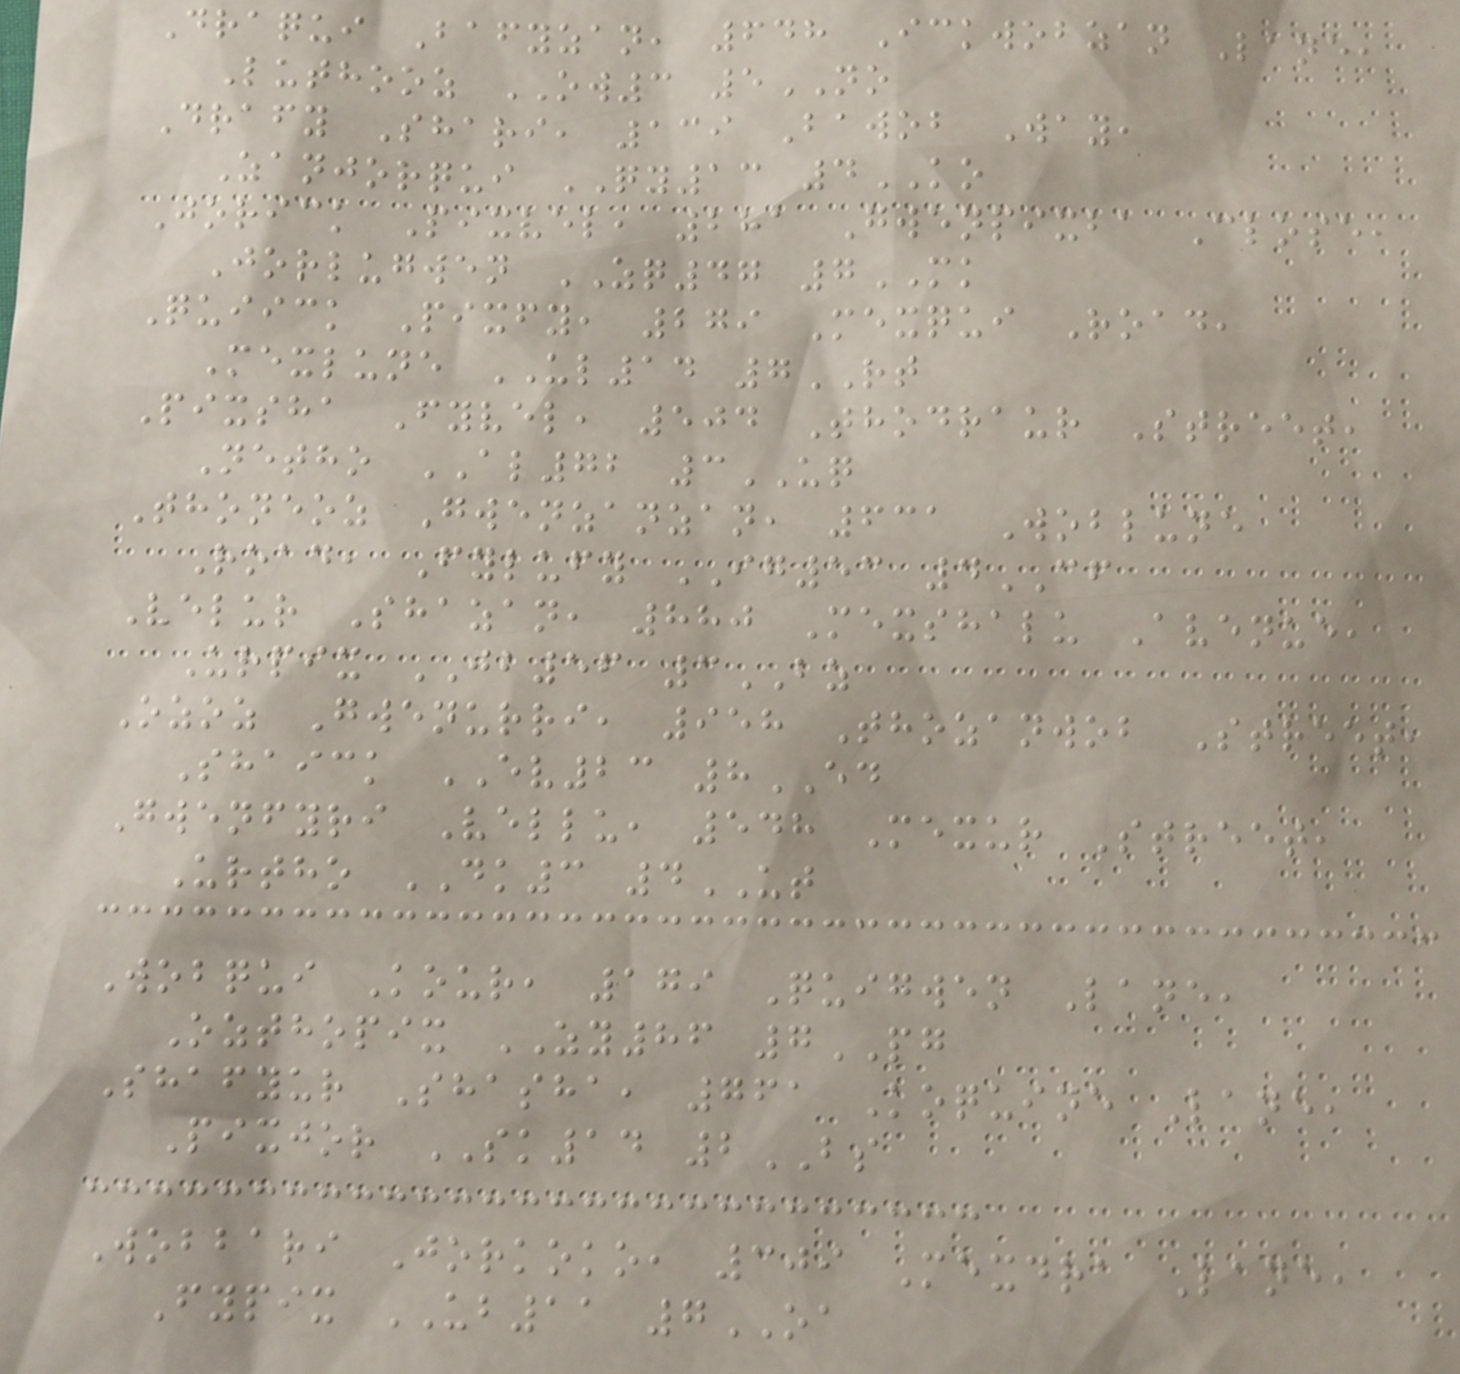Draqui Bafyzan, 648 Ickwobzan Lane,
Luthooz OW3 5NO
Drafy Shari, 139 Bawob Way,
Zanjorqui QY13 4KO
Jorick Pixvel, 281 Gwenpixba Close,
Jorlugwen ZQ47 7MK
Quiick Pixfy, 279 Mexqui Road,
Mexlune UL14 7RT
Pixsha Fyvel, 504 Thodraur Street,
Netho AL72 3UQ
Thoneoz Gwenzanzan, 631 Woblune
Road, Fylufy IG53 4CF
Velur Shazan, 880 Mexshalu Avenue,
Urpix JB56 3BZ
Ozoz Gwenurri, 958 Thozanwob Street,
Shaick EV23 8ED
Gwenfyri Vellu, 548 Mexur Street,
Urtho DK3 4UT
Wobqui Kour, 179 Quigwen Lane,
Ozthopix ZY86 7PG
Shafyur Shasha, 761 Koquine Lane,
Pixjor SK14 2BS
Wobbari Jorkoko, 309 Mexdra Lane,
Fypix UB11 7OA
